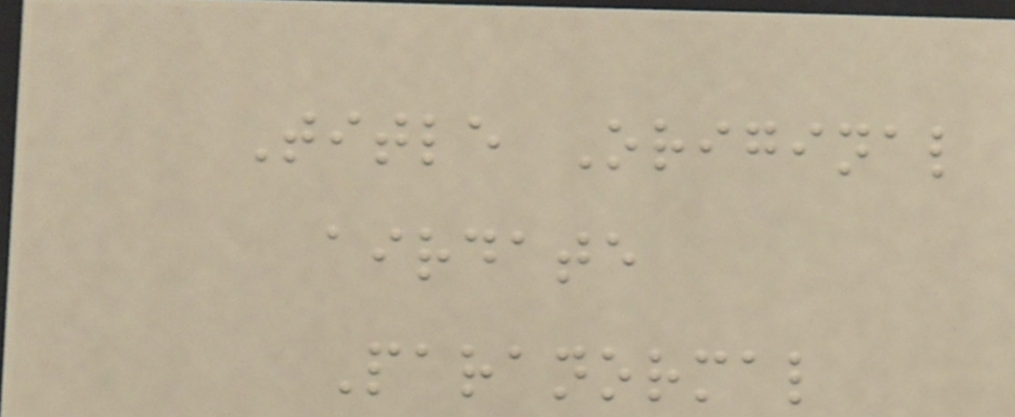Title Original
airdate
Paranormal
